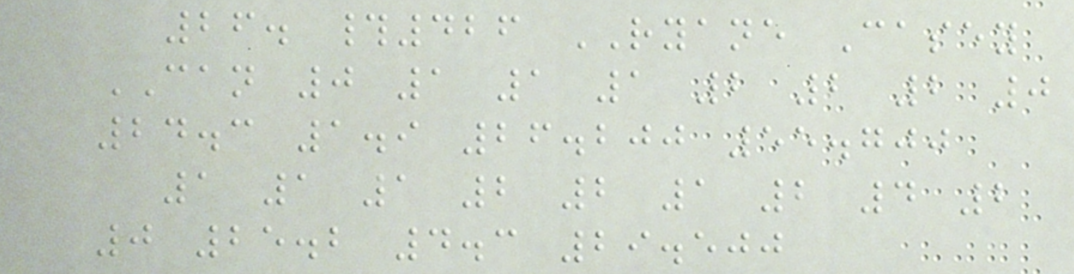26. #426 RYANE Casey
CAN 0 1 1 1 2 2 2 0
24.3 1.9 26.200 55.700
1 1 1 2 2 1 2 4 2
0 25.2 4.3 29.500
